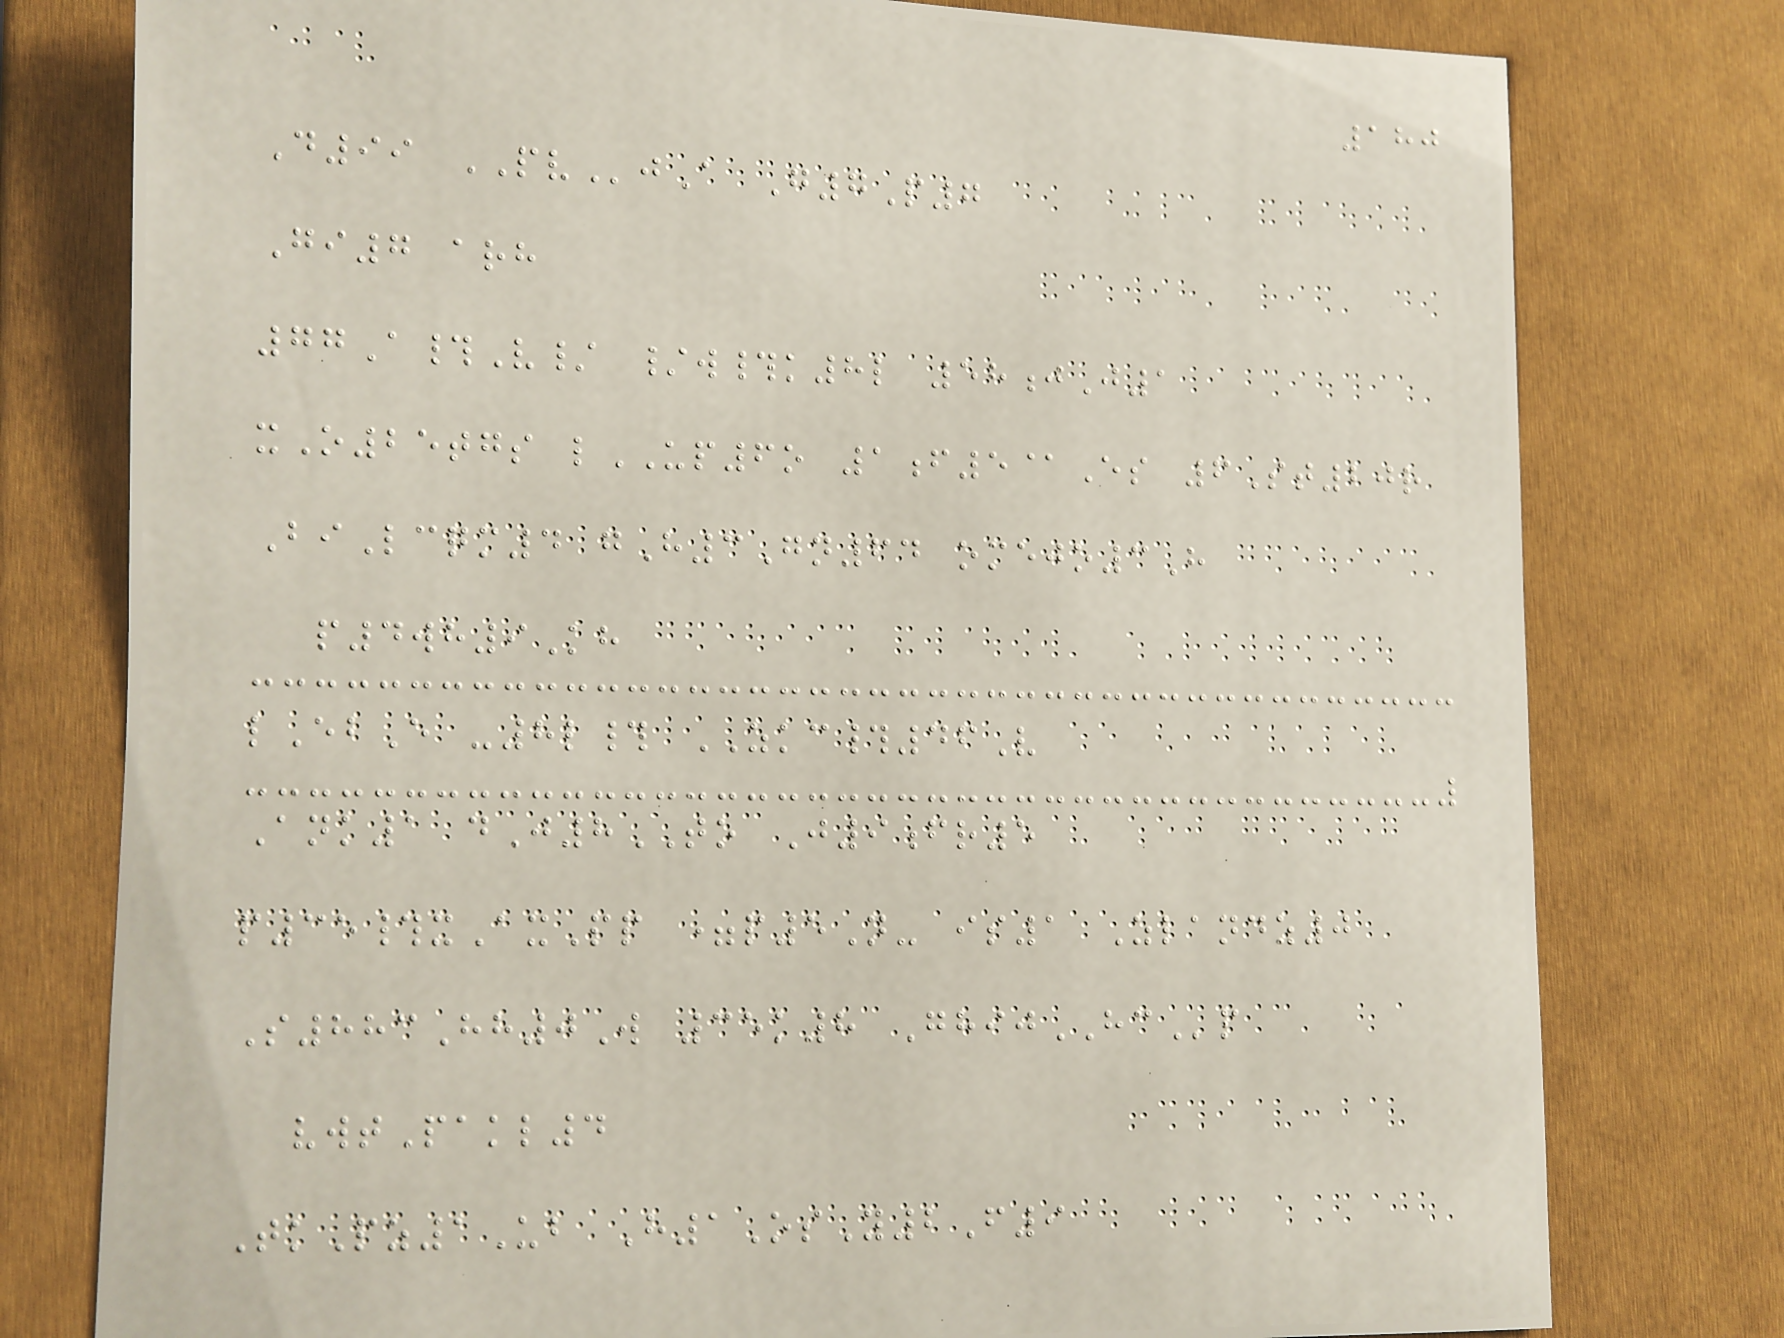180
D99 PVjA G7P7
Gi7 arh
77A#V/ /w#k8l 58jJ1
xO25tgs lUP6o 1f5@Es 6St20r
BiLcqm4 gH3Gn64 omejo3H
p4wh9Kh
lEbE -8l# ZKC#46V
Ank1 dJ8TO J9fr5
p35#xAxPp =p5N- is1 Zlandz0
S883Hh0W 35k8 GhijHCp
vwtPakl4
TkPz1Ub H1OsY2F9
